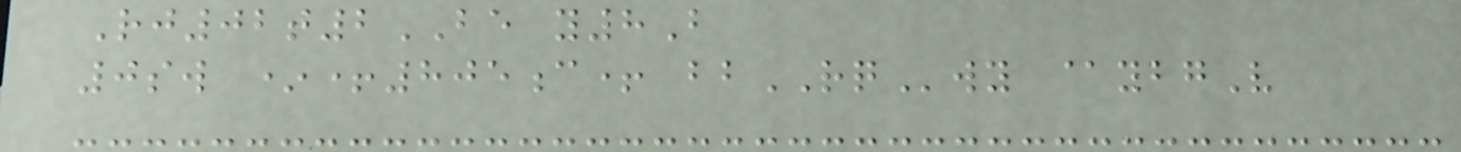Rj02t2BE y8B
0sw *+805c+ bbRQwy @ybgV
